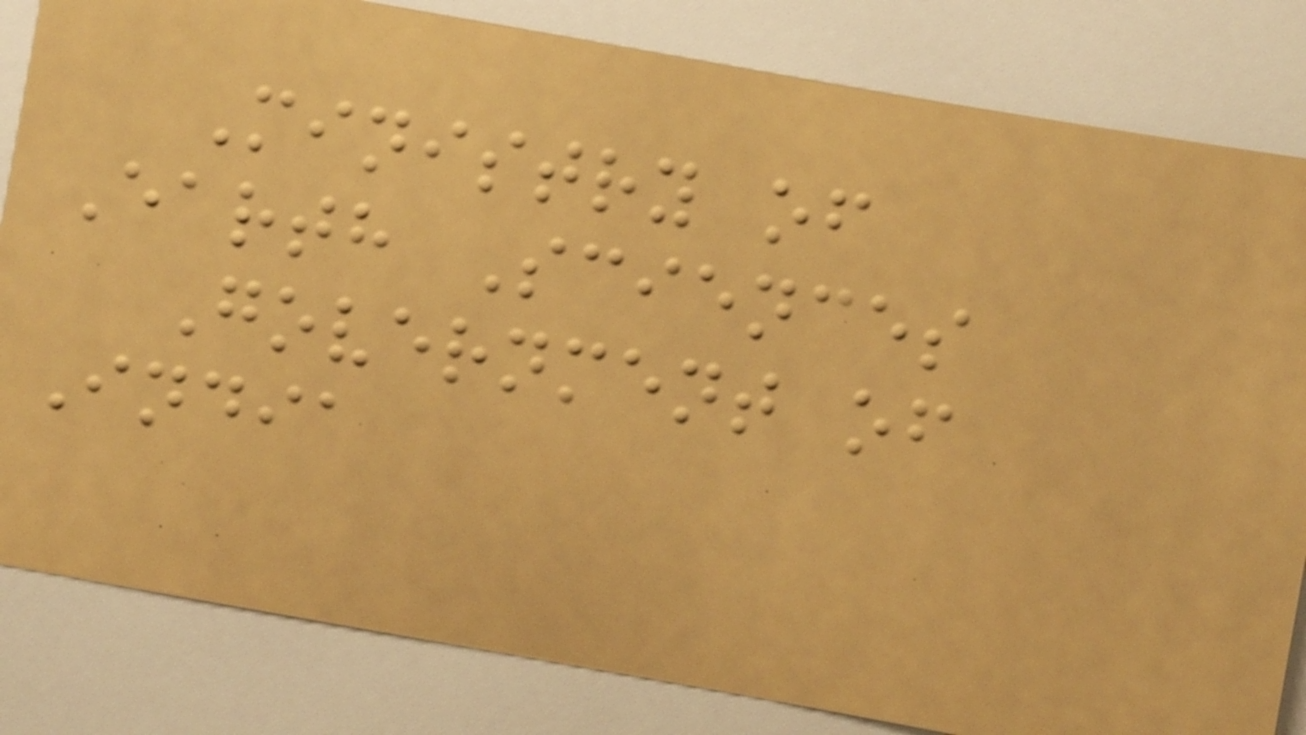Ministry of
Earth Sciences
Government of
India
